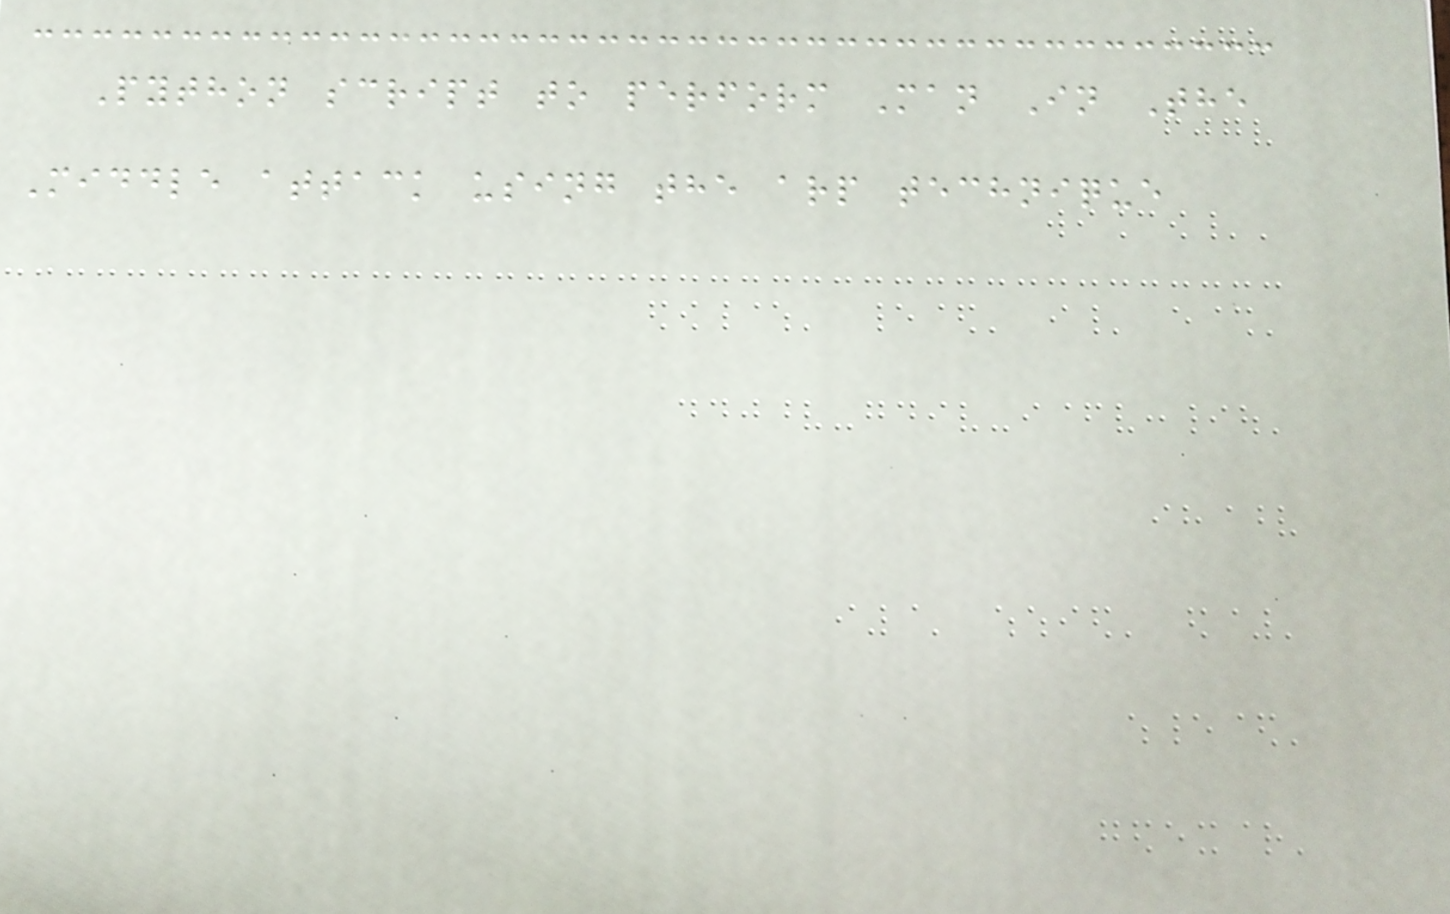Python script to perform Man In The
Middle attack using the arp technique
